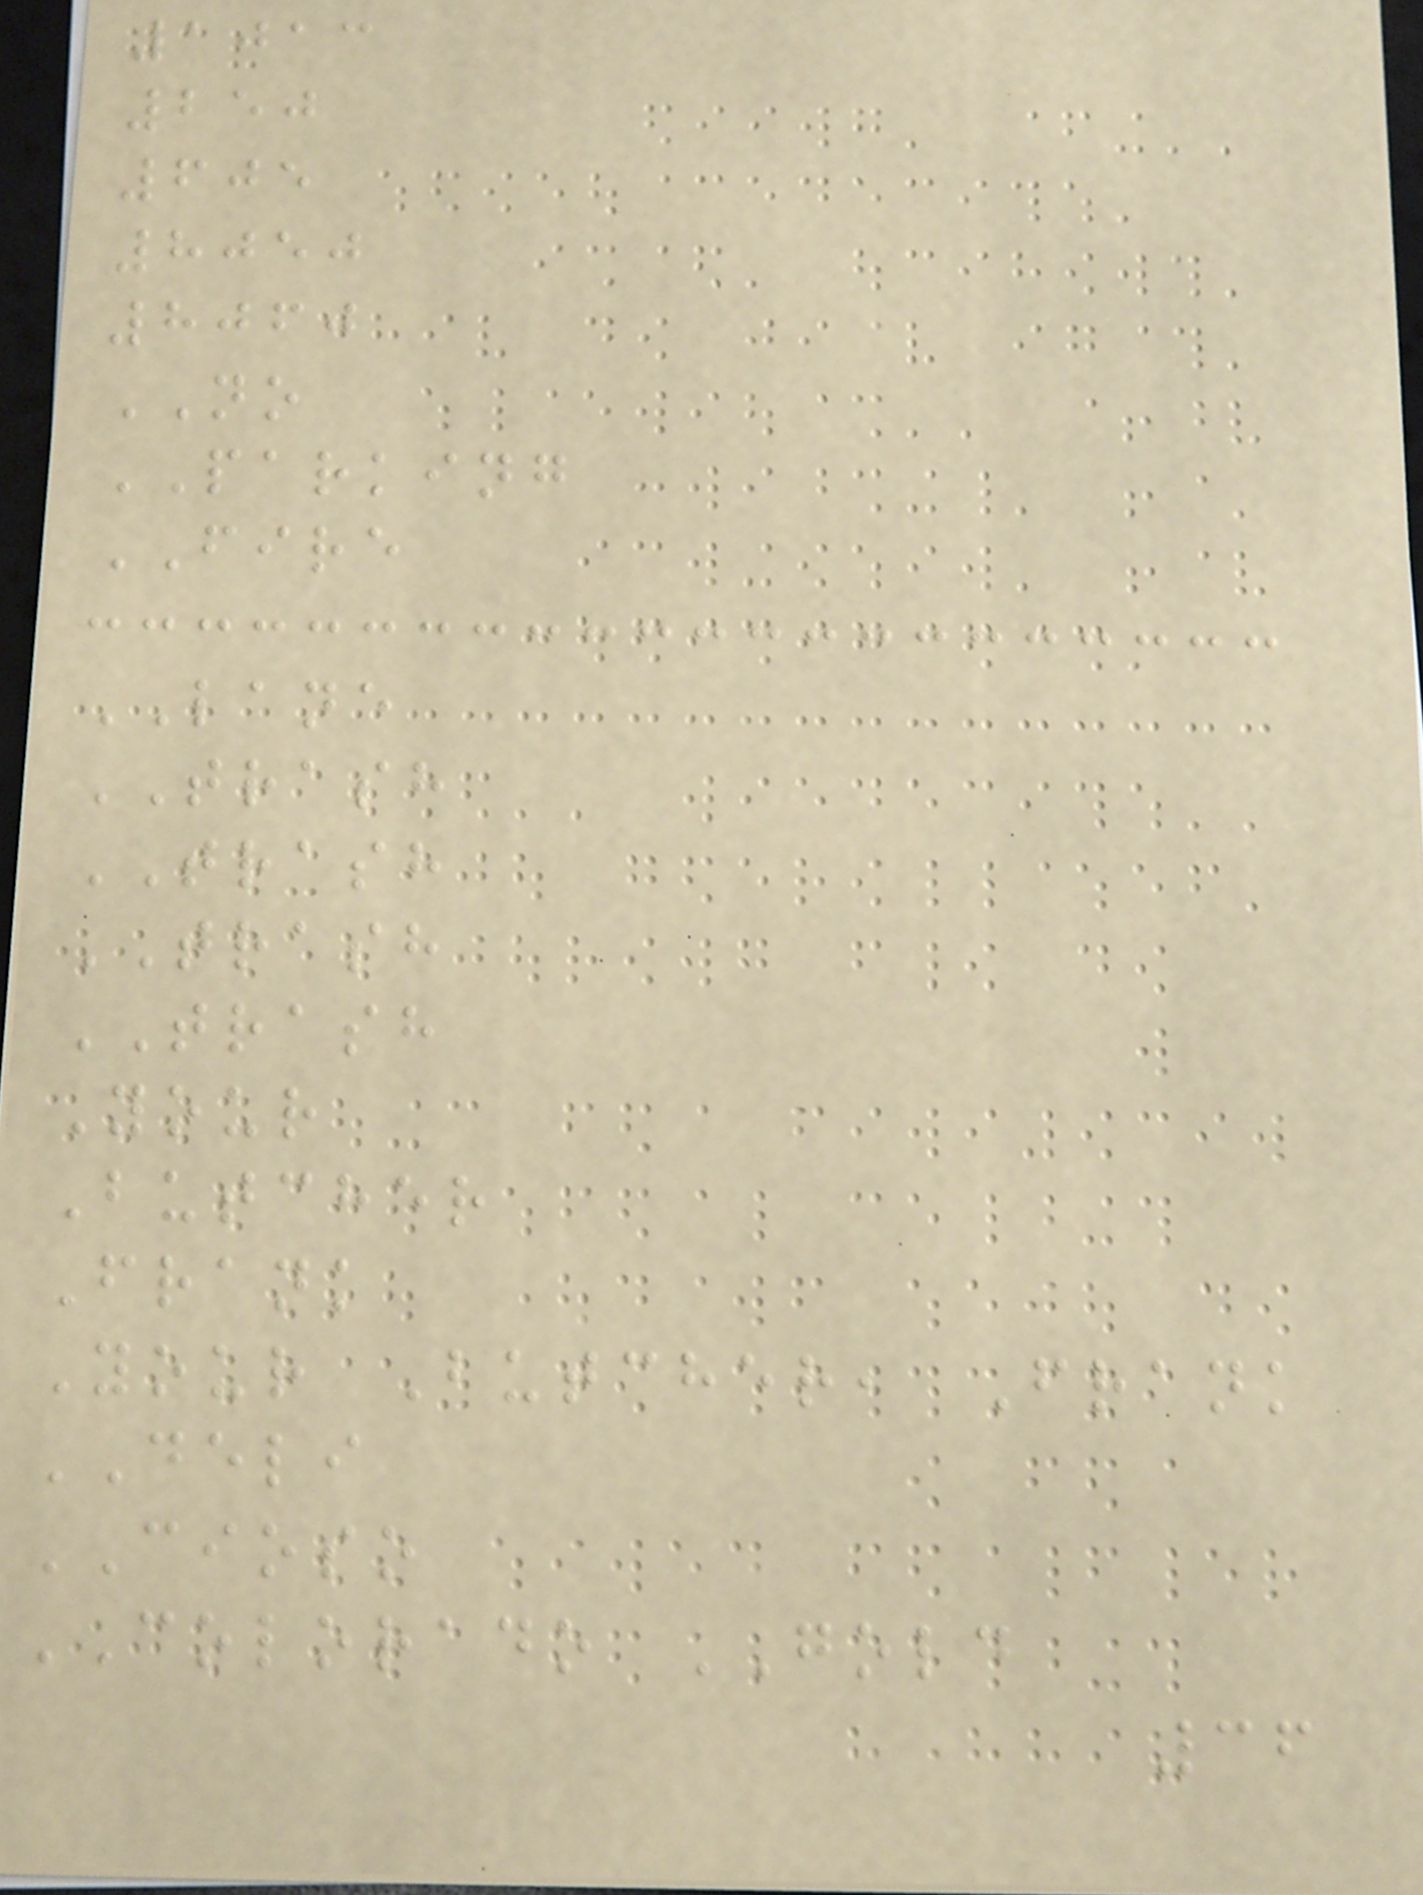1013
250
605
8050
8060
NO
PARKING
FIRE
LANE
TRASH
TRASH
TRASH
TRASH
Your
Butcher
Frank
Your Butcher, Frank
DELI
CIOSO
COLORADO GOLD
36
